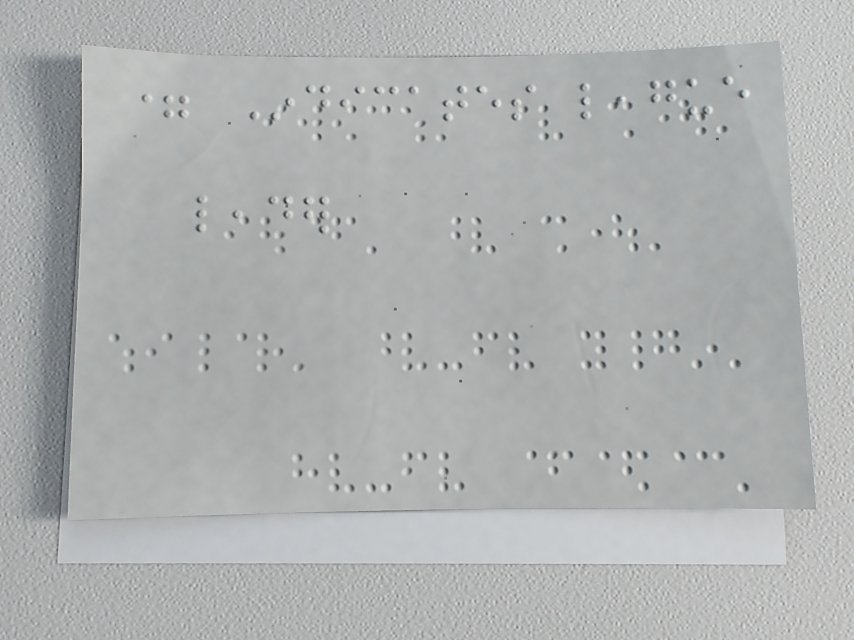= Indicates league
leader
